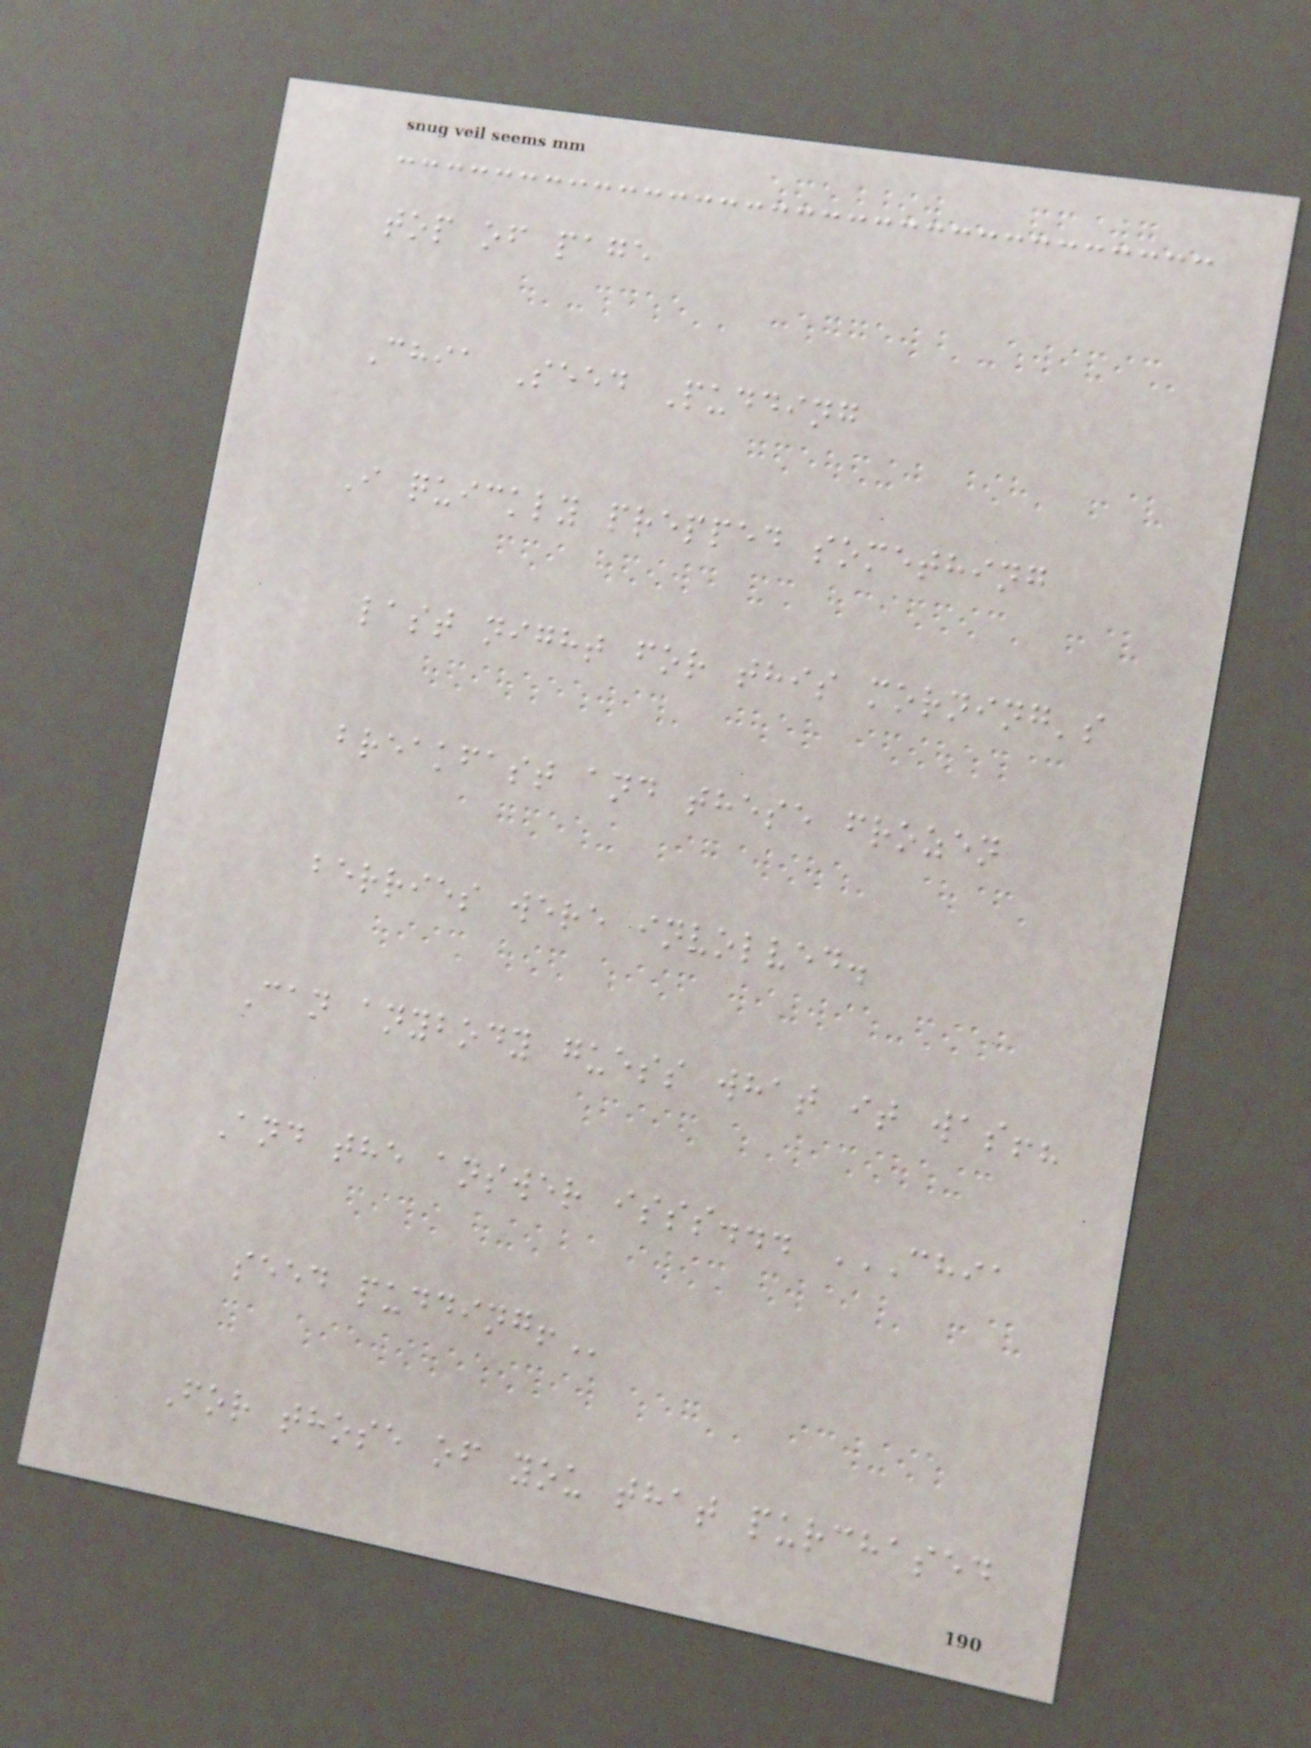top of page
Chia Seed Pudding
I quickly prepped something
last night for this morning's
breakfast and these frozen
berries were involved.
Can anybody guess what it was!?
And the answer isss... CHIA
SEED PUDDING!
For those of you that purchased
